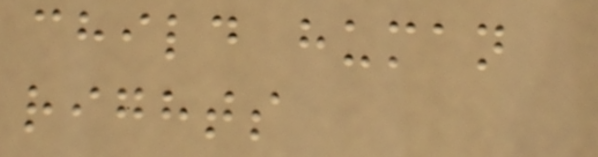child human
rights
